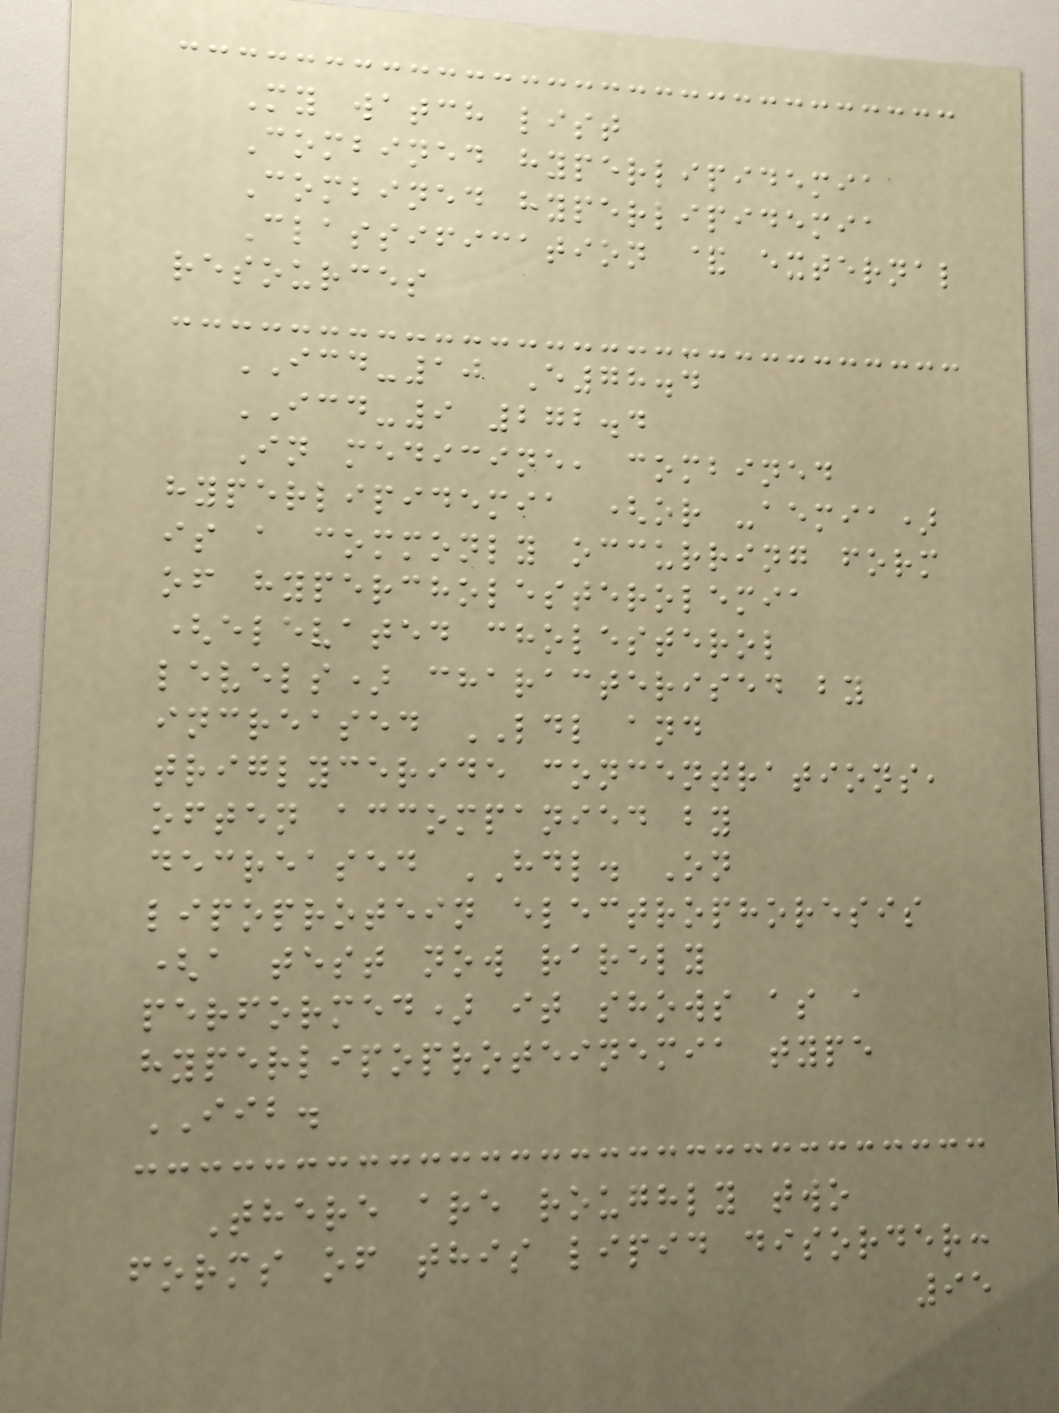My watch list
Combined hyperlipidemia
Combined hyperlipidemia
Classification & external
resources
ICD-10 E78.4
ICD-9 272.4
In medicine, combined
hyperlipidemia (or -aemia)
is a commonly occurring form
of hypercholesterolemia
(elevated cholesterol
levels) characterised by
increased LDL and
triglyceride concentrations,
often accompanied by
decreased HDL. On
lipoprotein electrophoresis
(a test now rarely
performed) it shows as a
hyperlipoproteinemia type
IIB.
There are roughly two
forms of this lipid disorder:
95
